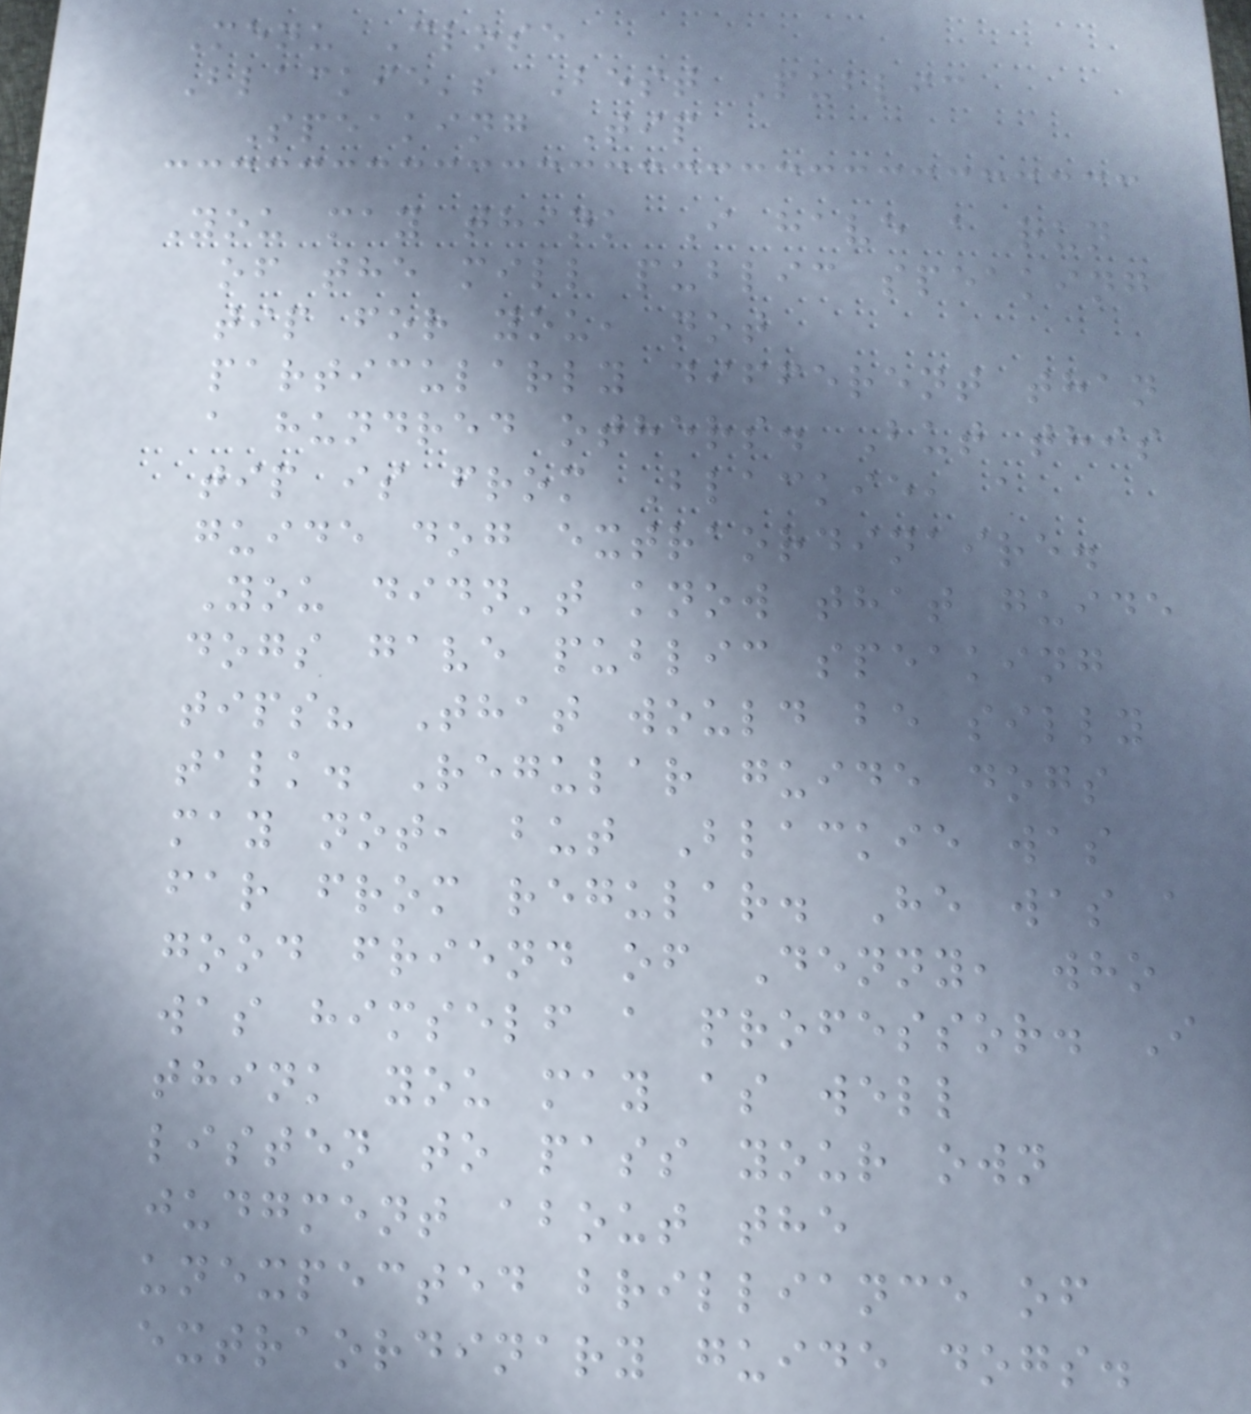Menu Close
Blackie's Best Public
Speaking Tip
You may think I have a run
of the mill public speaking
tip for you, not
particularly different than
a hundred others. But this
tip is from Blackie, a
guide dog extraordinaire.
You didn't know that guide
dogs gave public speaking
tips? That would be silly
talk. Regular guide dogs
may not, but Blackie was
far from regular. He was a
good friend of Denny, who
was himself a professor. I
think you may as well
listen to pass your own
judgment about the
unexpected brilliance of
extraordinary guide dogs.
